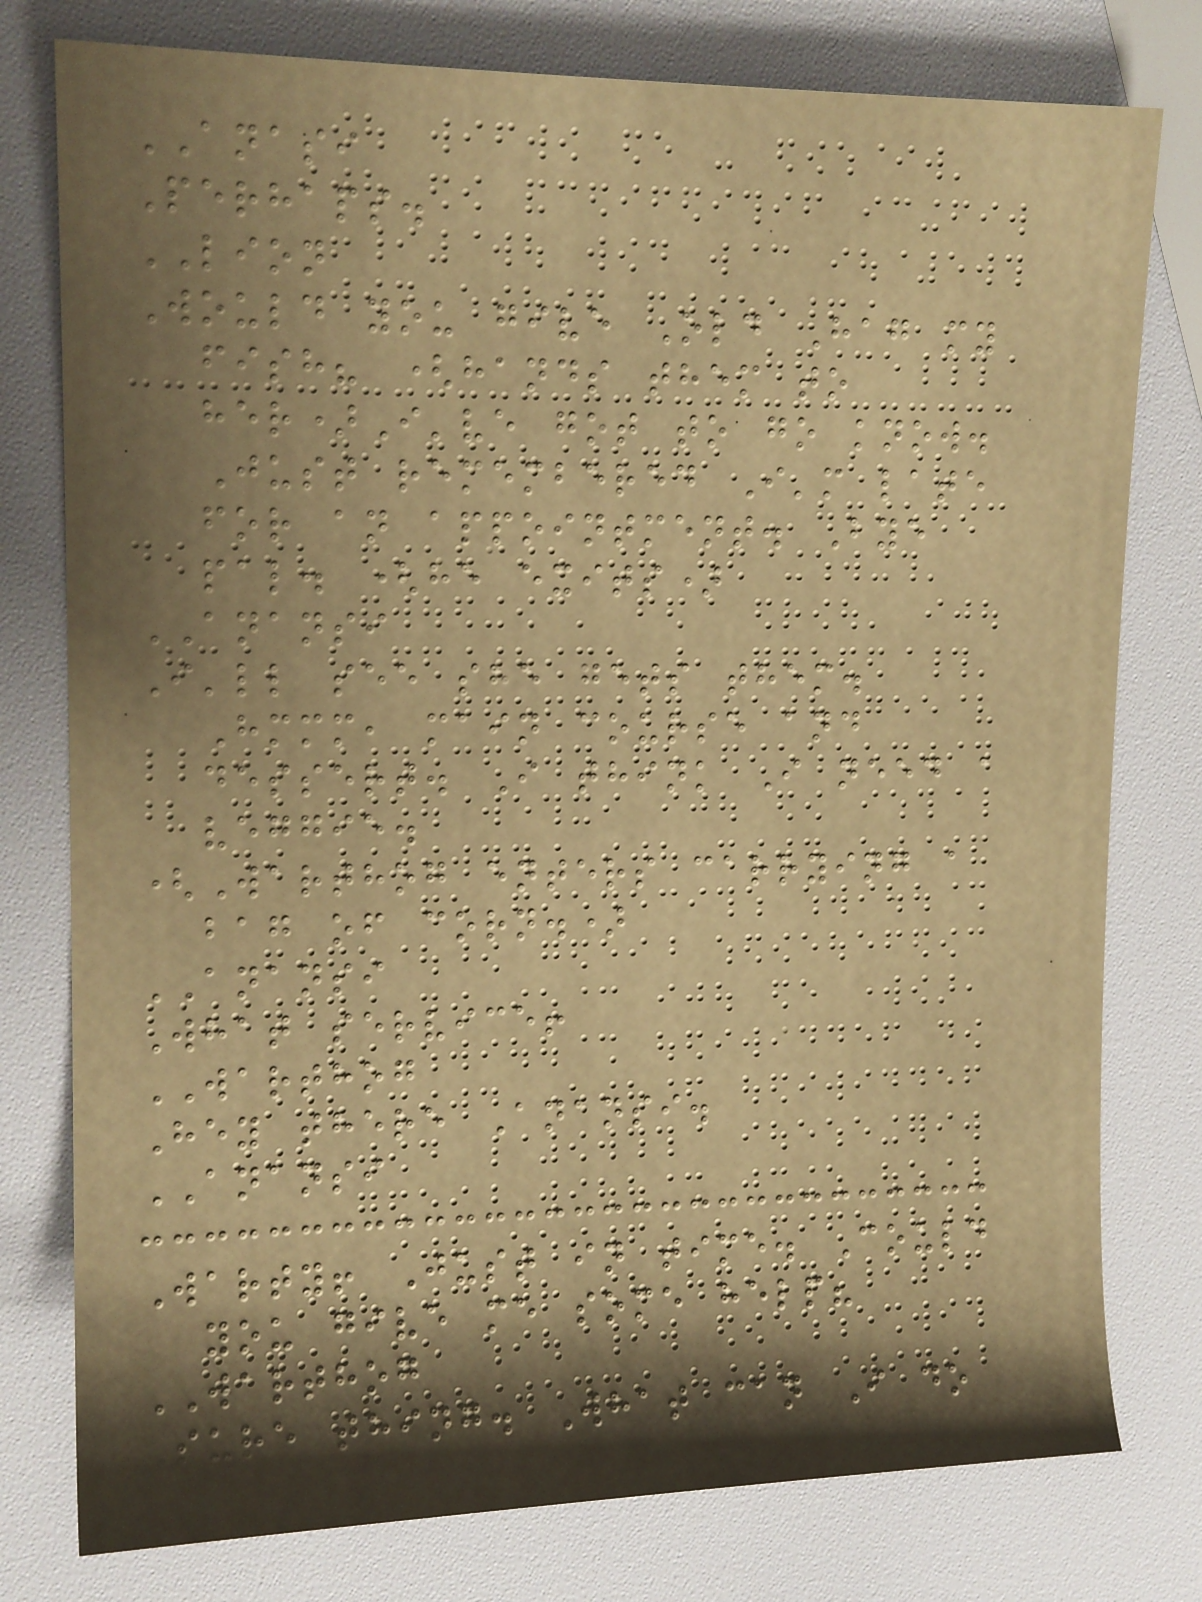ANASI
Perhaps.
LION
Would you give Old Hag my
fish? (hands them to
her)I've got to go know.
Just remembered I'm late
for an appointment. Bye
pal. (he exits)
ANANSI
I'll see she gets them.
Hmmm, main course and
dessert. I think I need a
veggie.
(Warthog enters carrying a
bag of corn.)
ANANSI
What service!
WARTHOG
Hey there Anansi.
ANANSI
Warty! Just in time. Could
you give me some help?
WARTHOG
Sure thing. What can I do
